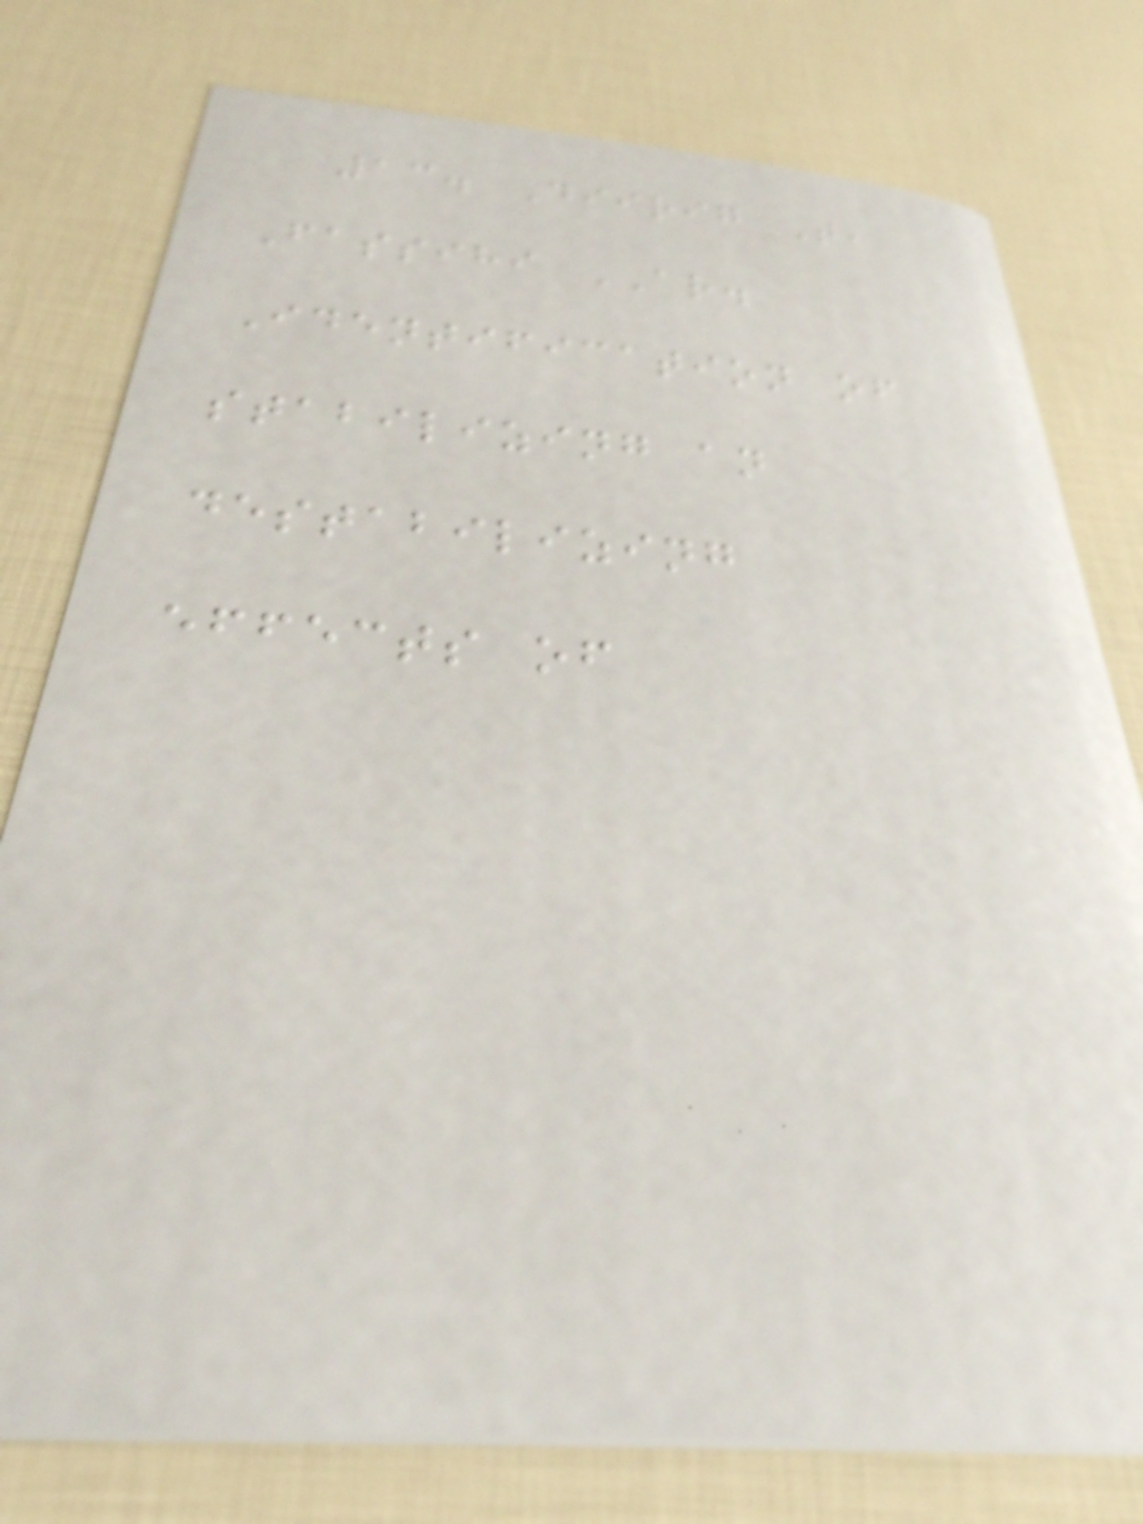13. Diirig T,
Fassihi AR.
Identification of
stabilizing an
destabilizing
effects of
